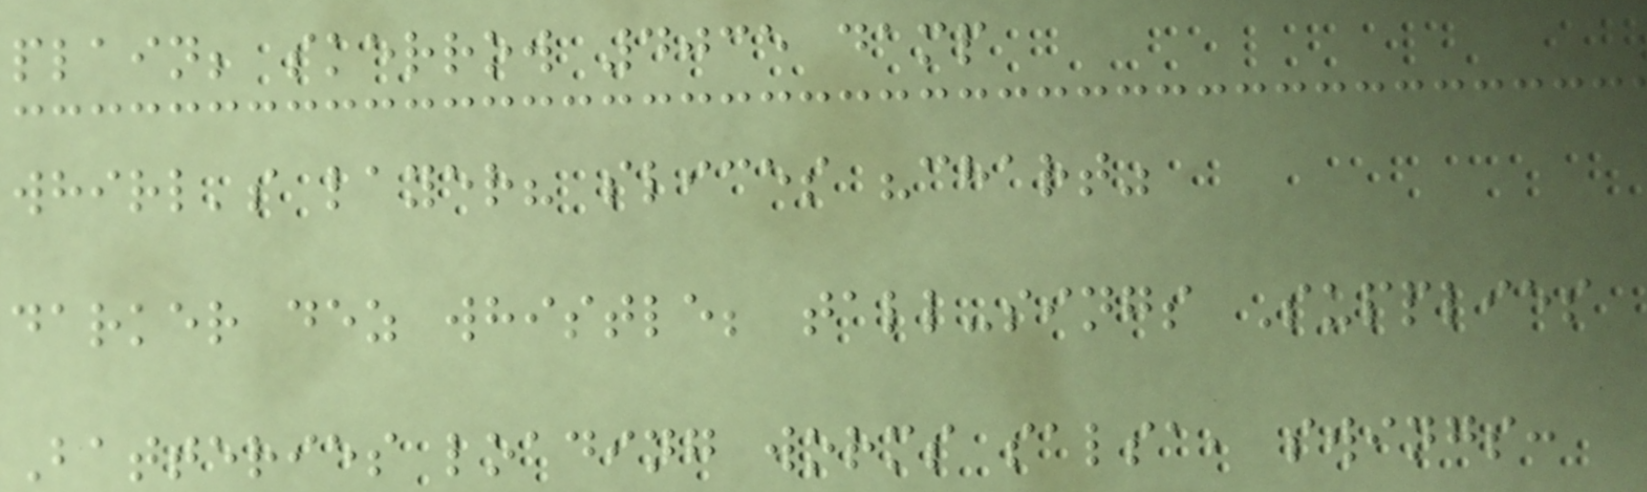plain; skerrow 4035 damp
whirl's layer? slices "chart"
darker dez whistle; tall-sings Supplies
Batteries loading worms salsa, swings:
